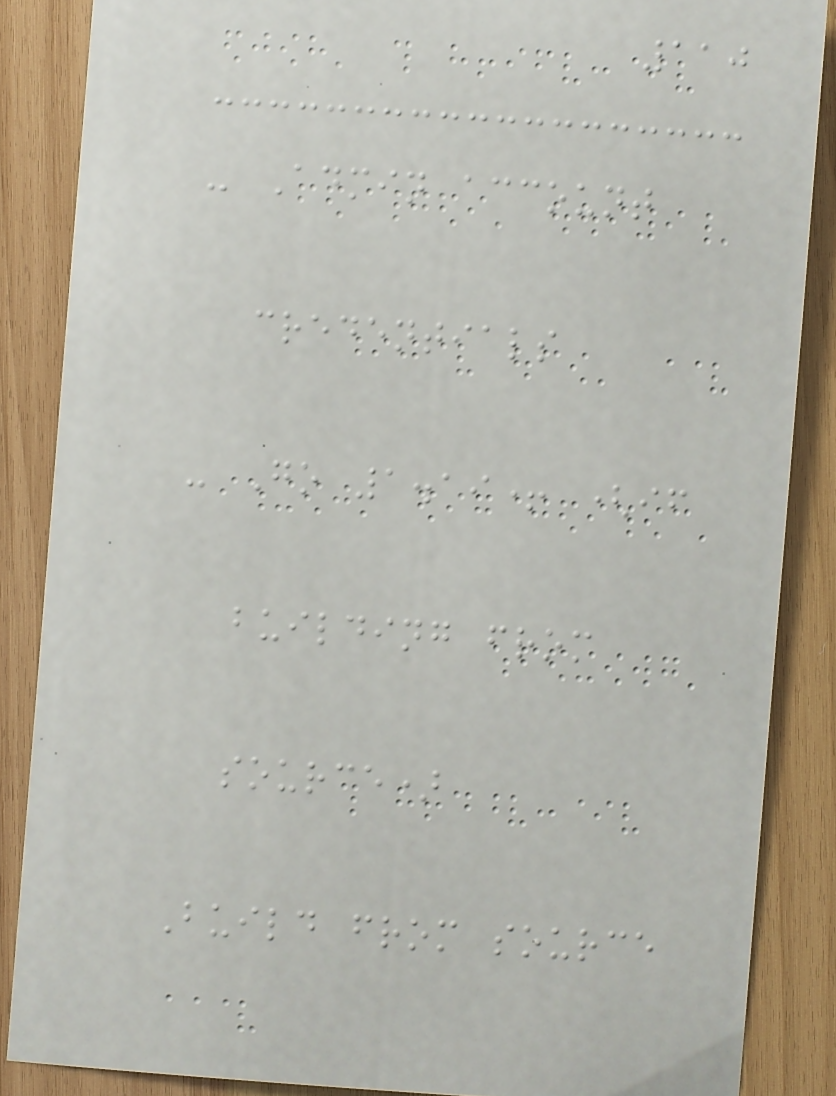110
- Admin account
credentials
- Go 1.19+ (if
building from
source)
Build from source
